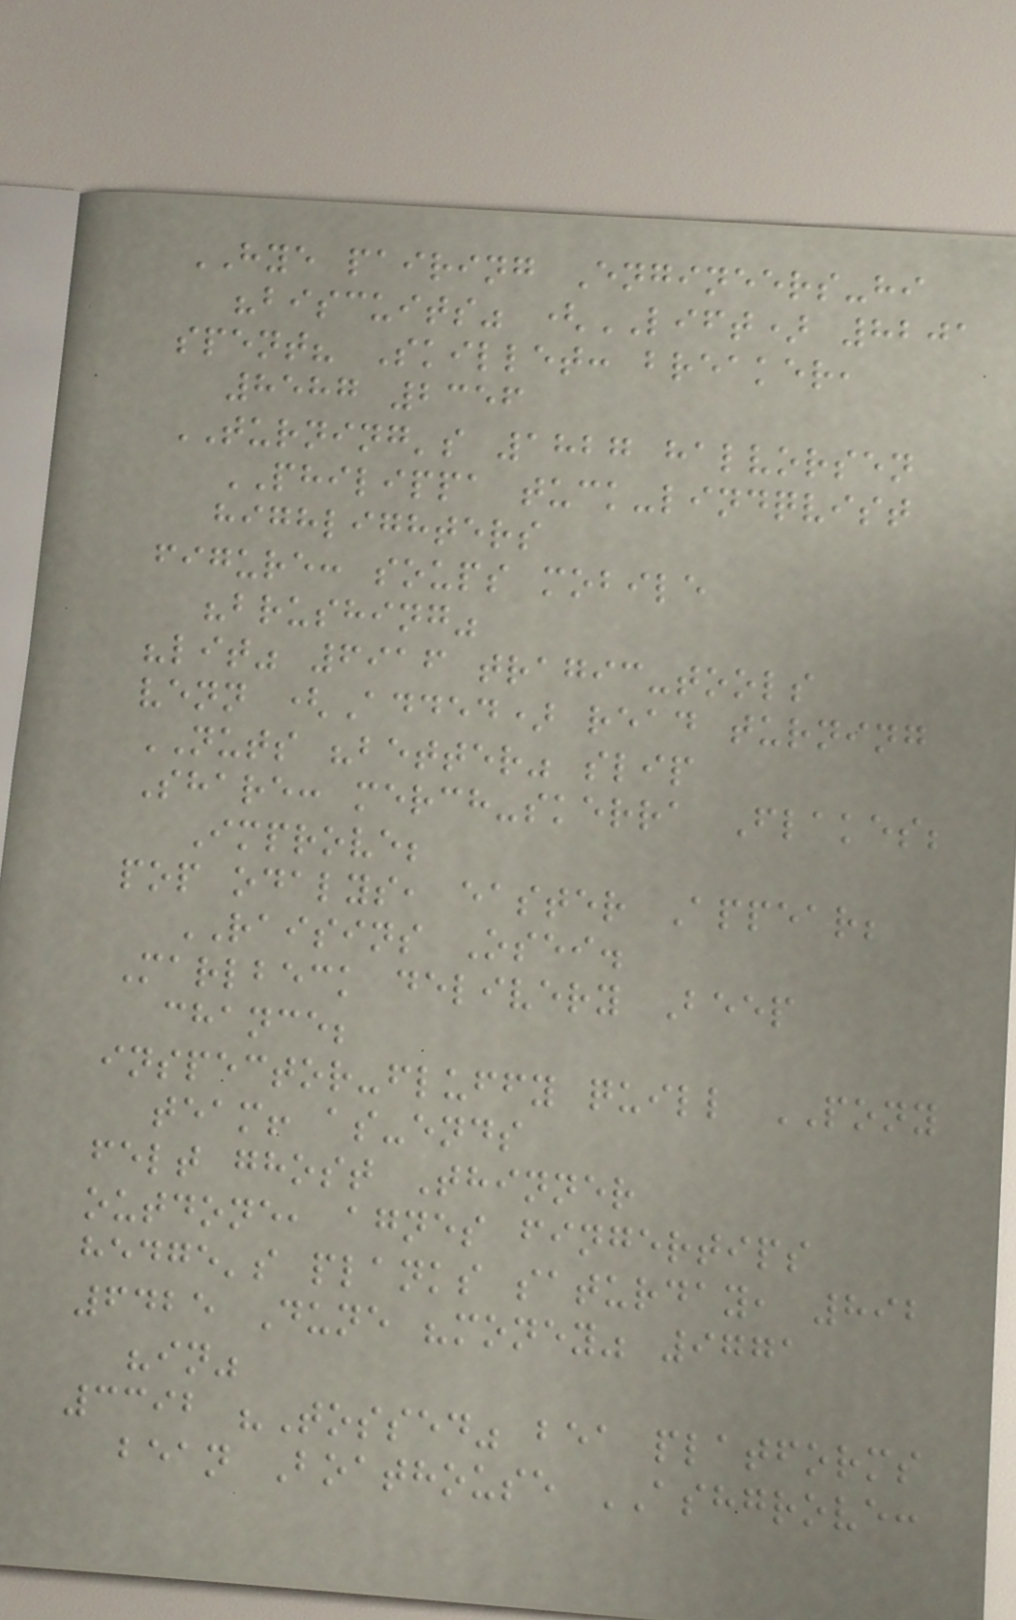HYE pairing Engineers-hi
"biscuits" (LIFT) 8201
spent? Skillet: breaker,
8587 2356
TURNING's 1827 halvorsen
PHILIPPA tuck-lindqvist
highlighters
figure: soups mobile
"brushing"
"lit" 6916 tragic-tools
venn (Added) read turning
NUTS "better" slip
Share: merch-skerra Flakes;
Improve;
pop odalys, easter Appear;
RAISINS Osei.
Marlbeck delivery Beep
chance;
inspector-fluffy quill PONY
team! as-ends
felt ghost Thinner
outdone, agnes fingertips
hedge's planks saturday, 892
6425 Dune "money" 9771
"in"
3392 "Tossed" bea platforms
bean Boathouse ASHGROVE:
